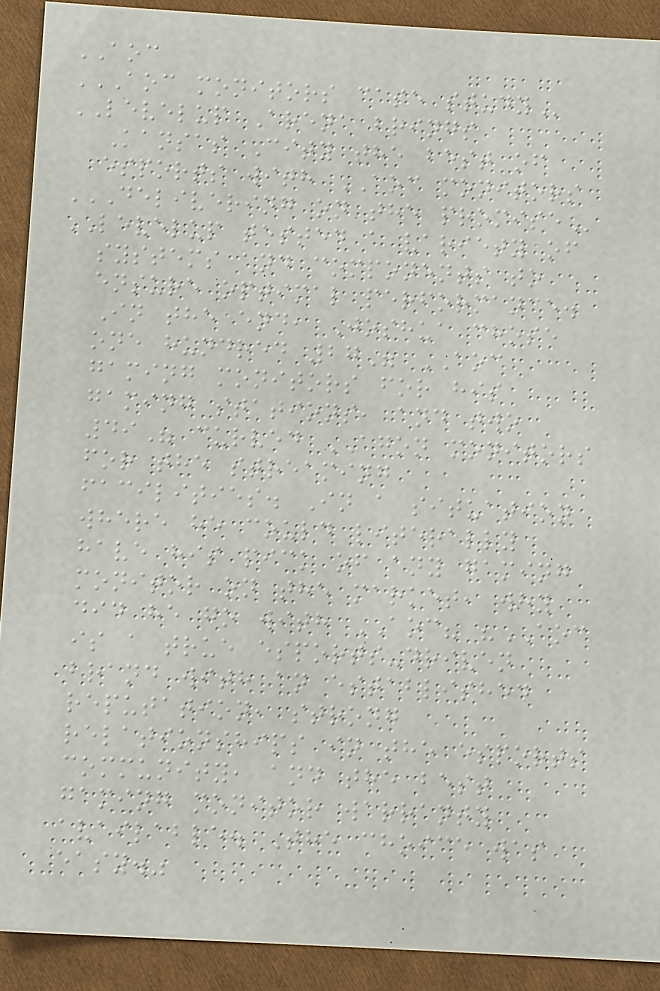AOC
AOC MONITORS CASE STUDY
LEVELUP Arena brings
Kansas City the best of
esports with AOC monitors
DELIVERING ON THE PROMISE
LEVELUP tested a variety of
systems and components to
ensure optimal performance.
In the end, Joshua chose
one hundred 27" AOC
gaming monitors for his
gaming stations, and two
49" curved AGON monitors
for the streaming
facilities. In a situation
where he could literally
have his pick of any gaming
monitor on the market, why
did he go with AOC? "AOC
is a true esports-driven
brand with an established
reputation, strong
relationships in the esports
community, and the best
gaming monitor warranty
available. The choice was
easy."
